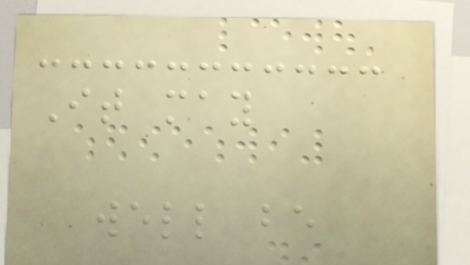It may
well be
